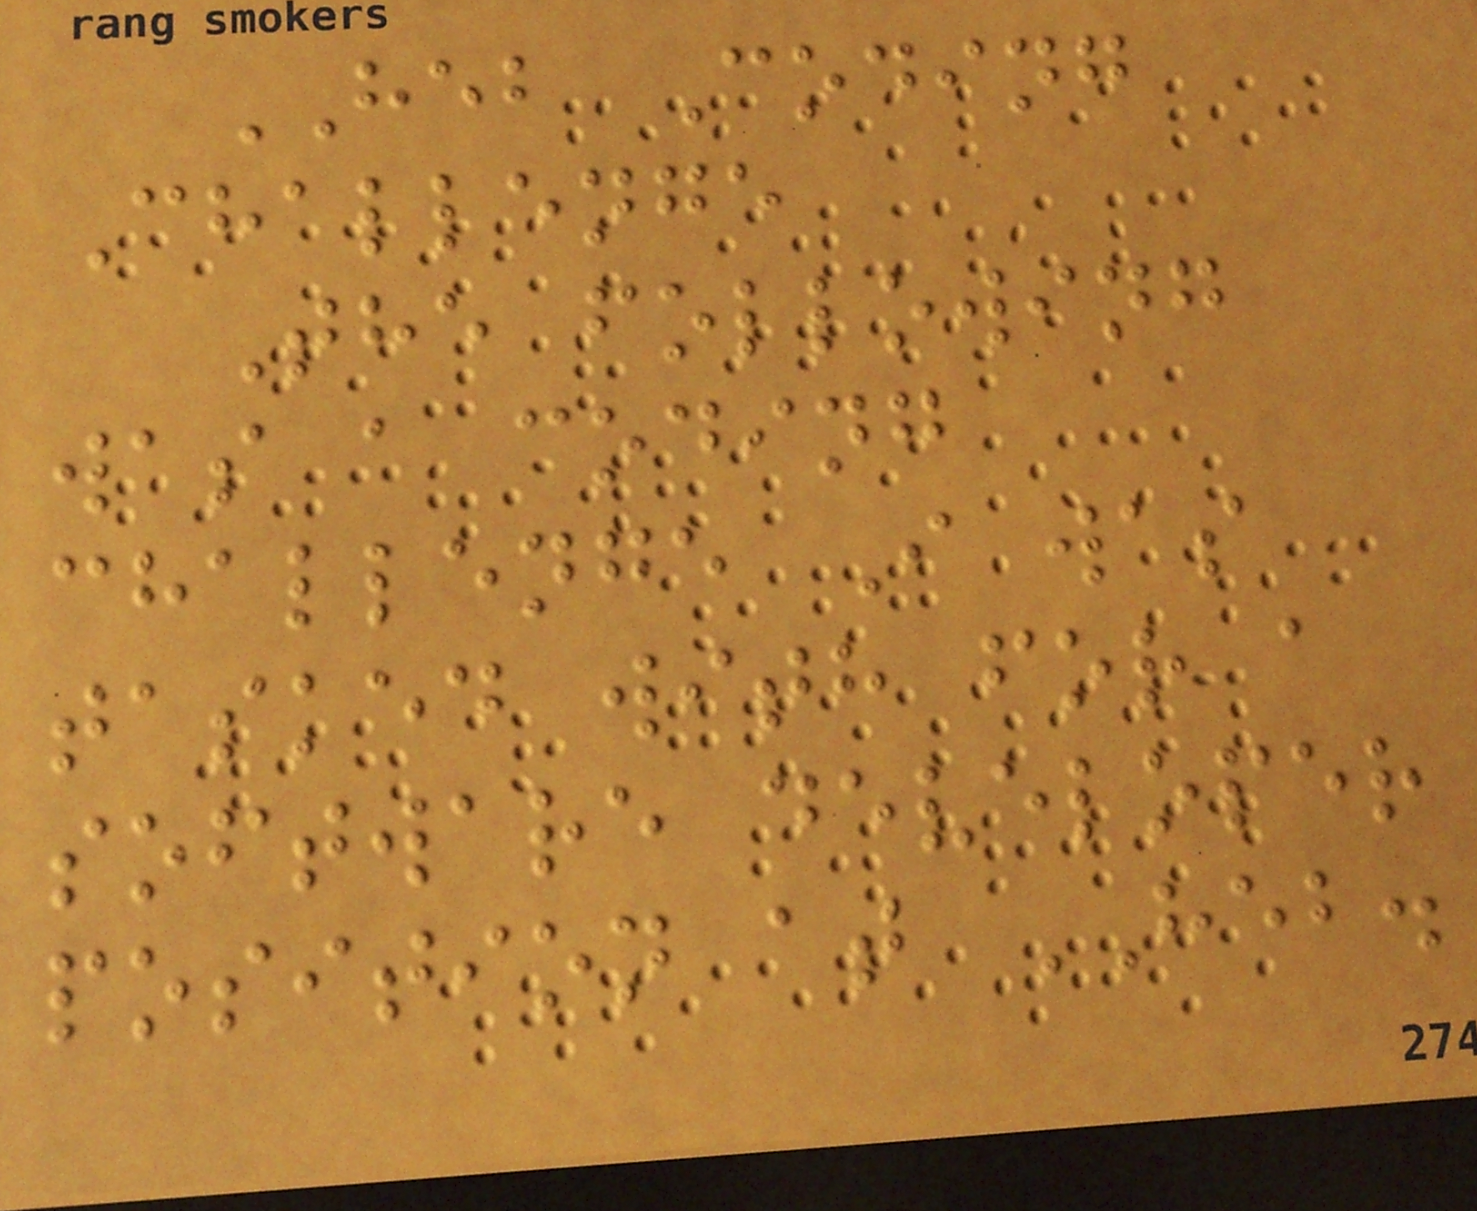HEB Coding
Challenge
The following
was a coding
challenge I was
tasked with for a
software developer
position at HEB.
